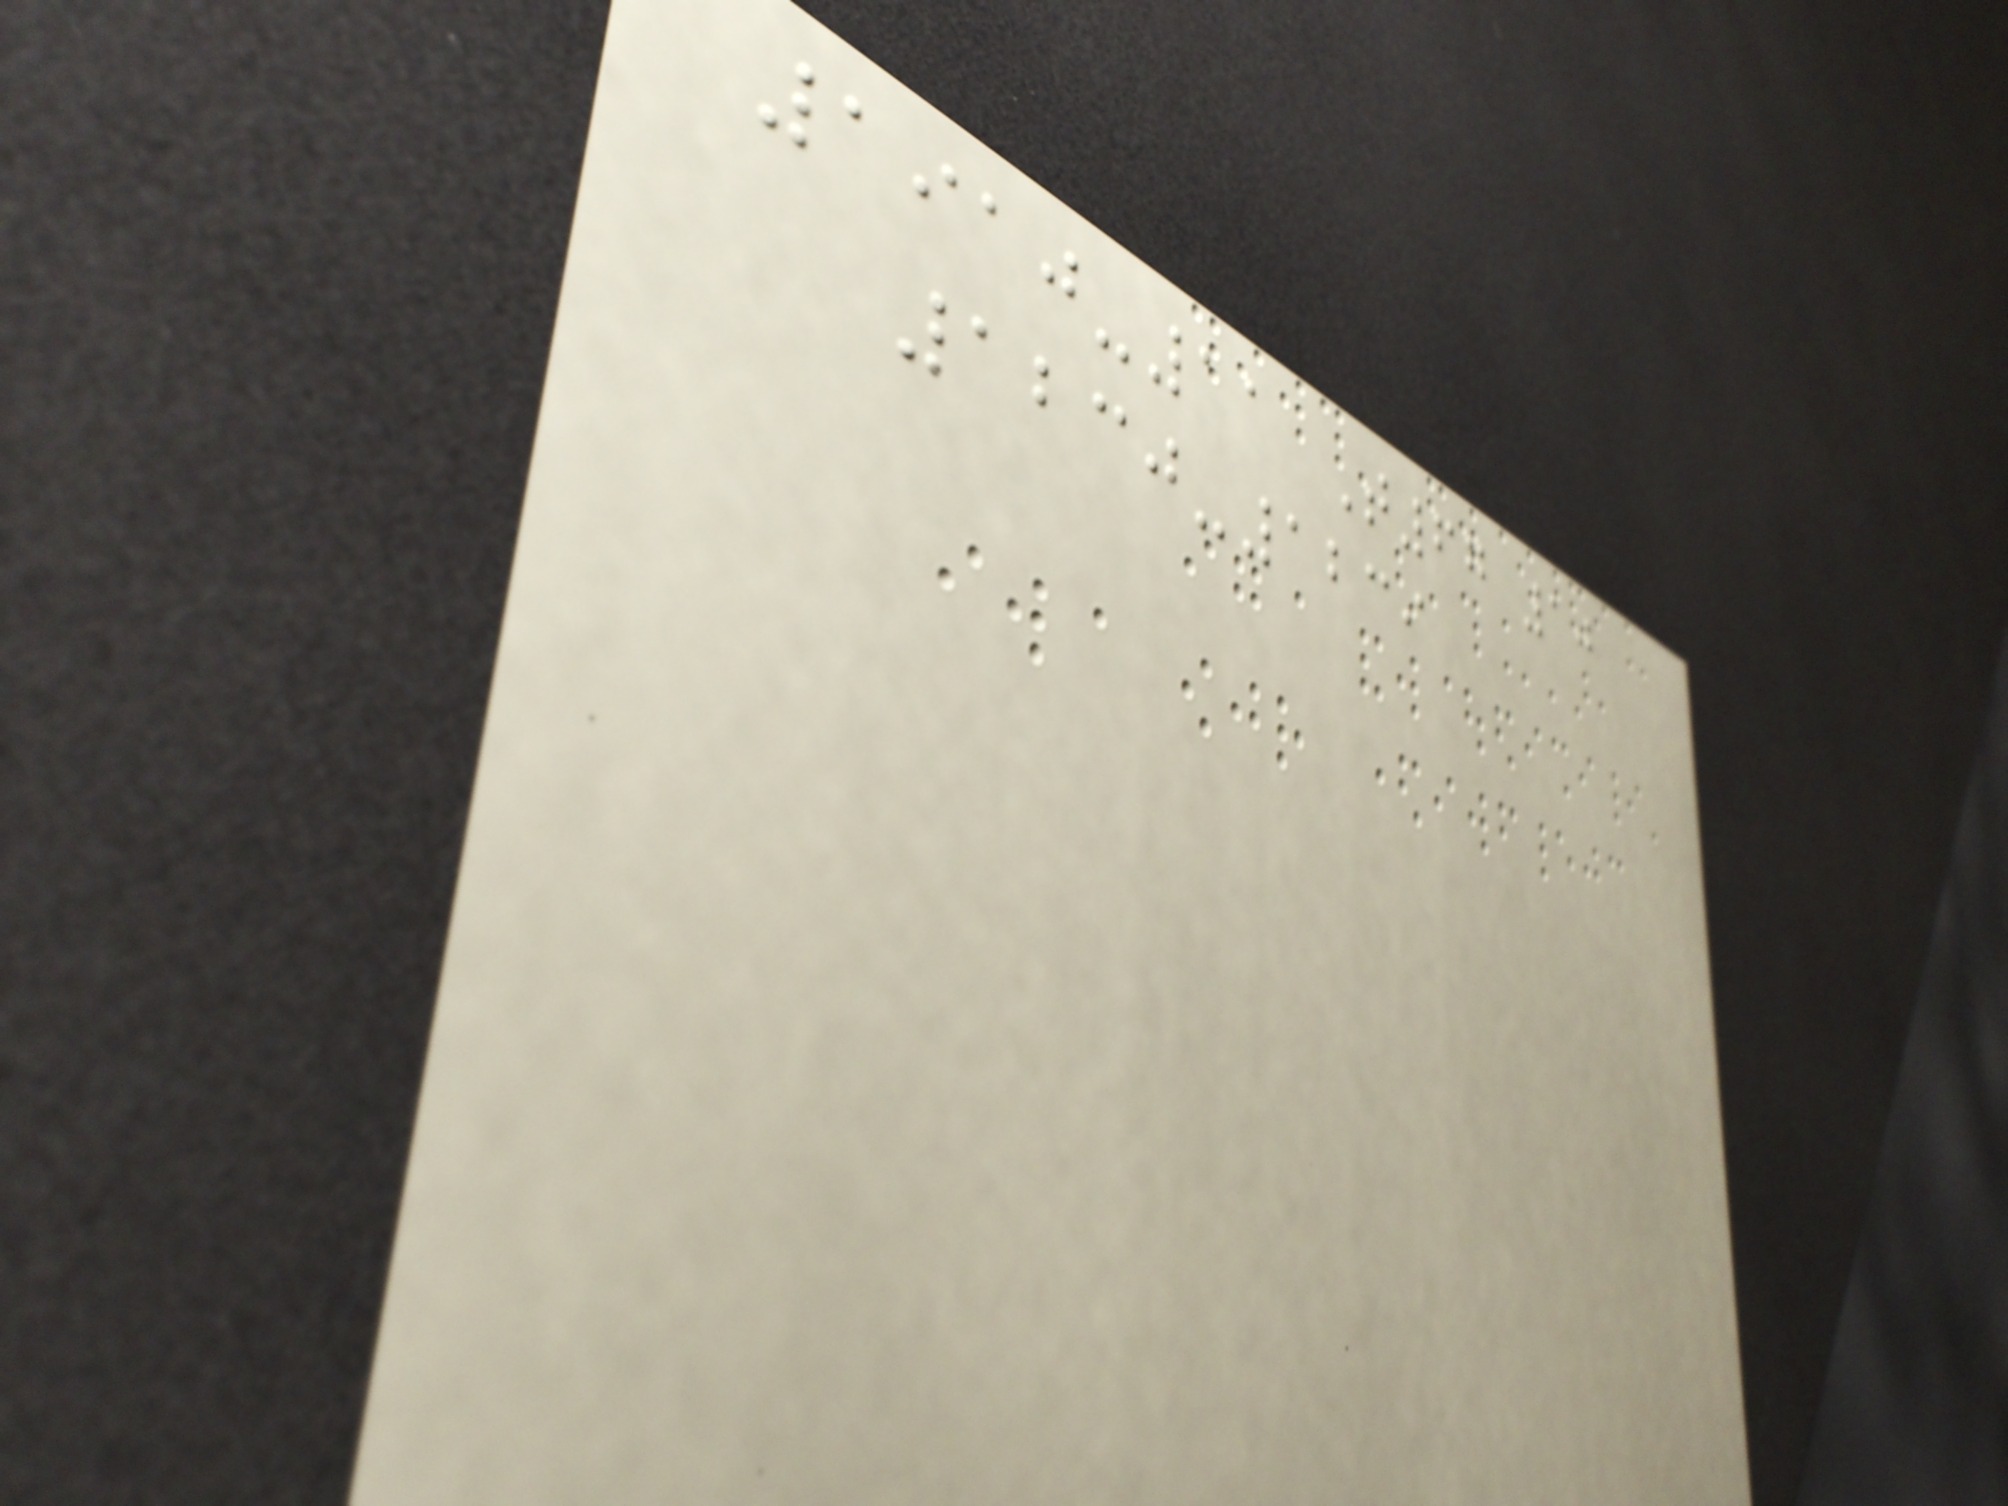1910-11 T67 10
1230-1239
